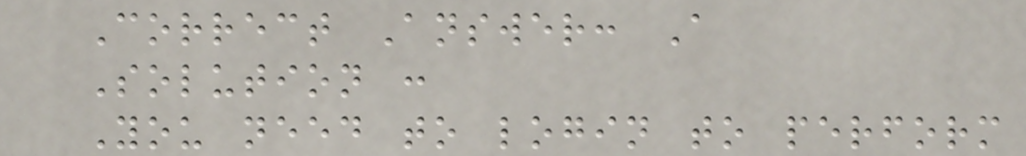Correct Answer: A
Solution :
You need to login to perform
